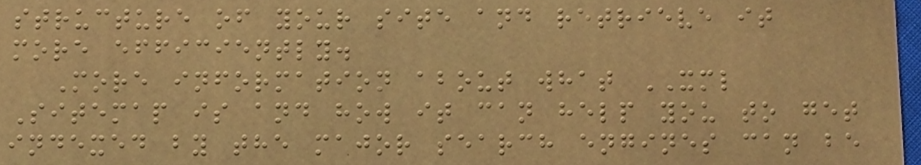structure of your site and retrieve it
more efficiently.
More information about what XML
Sitemap is and how it can help you to get
indexed by the major search engines can be
